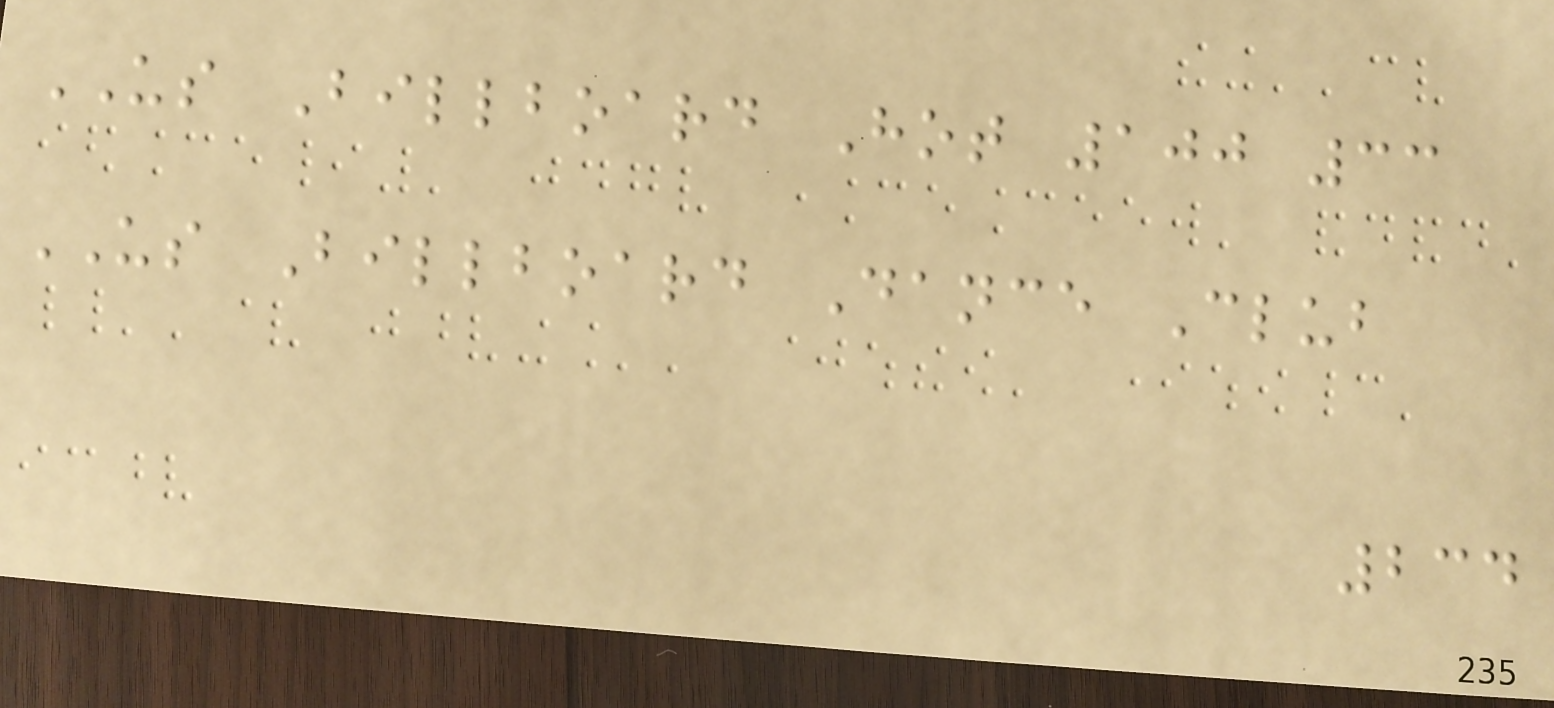US Billboard Hot 100 33
US Billboard Dance Club
234
